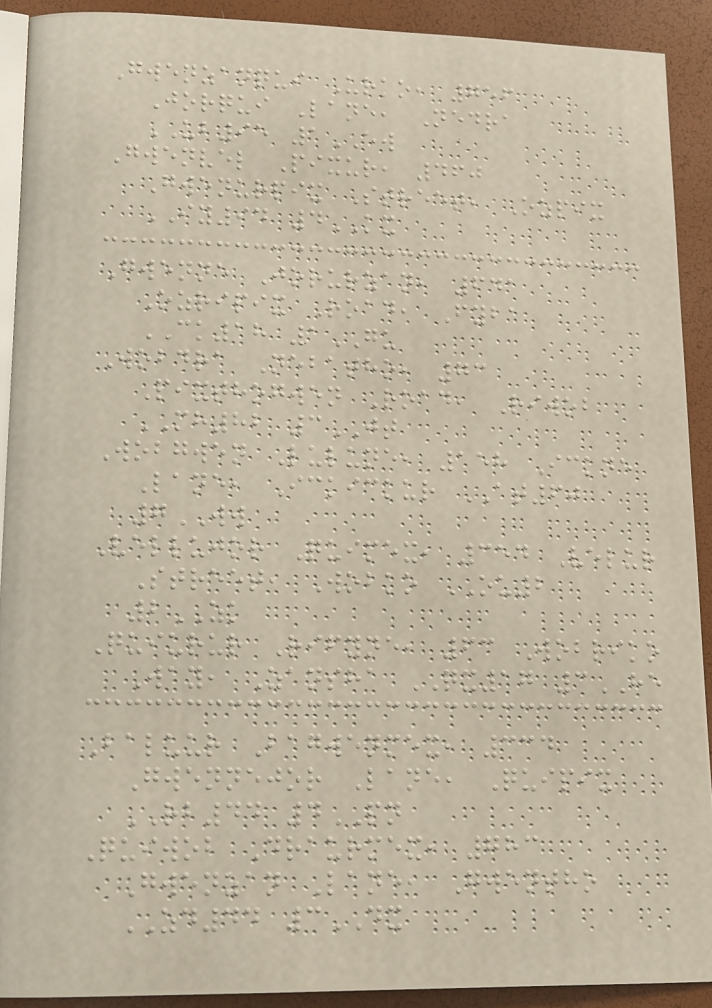Gwenzanqui Urko, 756
Jorqui Lane, Nedra
UB95 1EW
Gwenvel Pixur, 460
Gwenurpix Street, Ozpix
IY94 4KX
Gwenne Jorurzan, 641
Ozripix Road, Fyba
CK18 1GU
Wobdra Nebatho, 73
Pixthogwen Road, Riwob
MH82 3JT
Wobgwen Lulune, 158 Ickne
Lane, Ickickur AT60
7WW
Vellujor Quimex, 354 Velur
Street, Wobko OU2
2ZK
Quiurur Rifyne, 63 Wobriko
Way, Zansha QX17 3HE
Baluur Bagwenmex, 334
Gwennejor Lane, Quipix
RB44 4PN
Quiwob Draurmex, 783
Gwenzan Lane, Gwentho
ZD44 3DX
